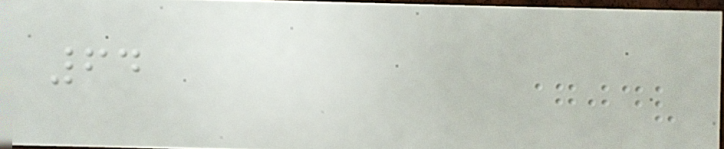64
